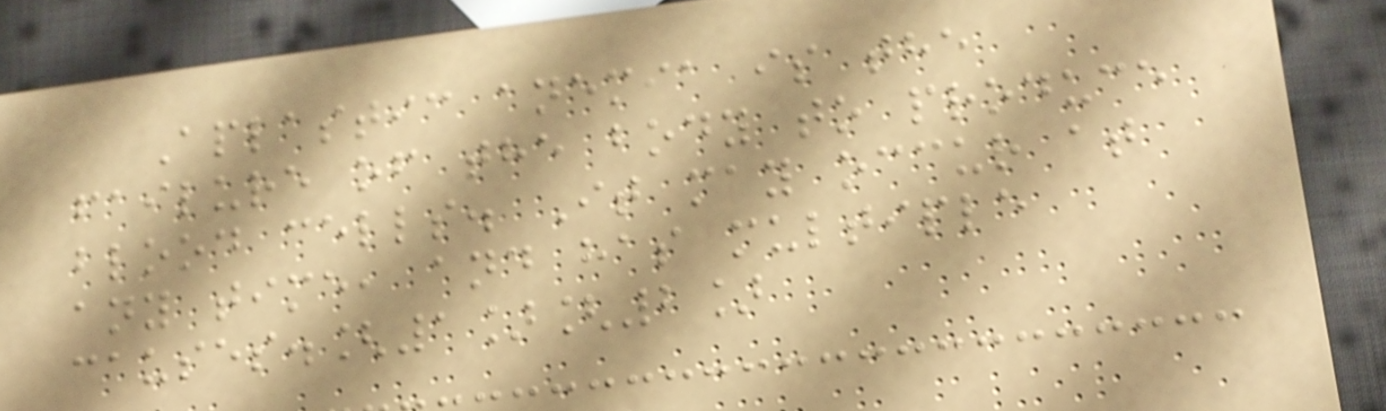Aplastic anemia is the
failure of the body to produce
blood cells. It may occur at
any time, and has multiple
causes.[1][2]
